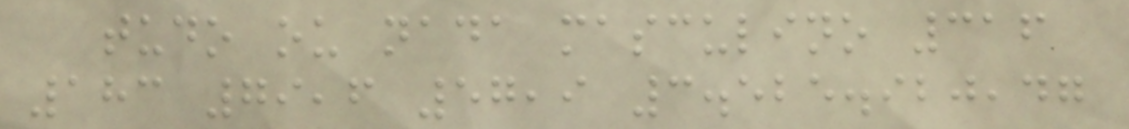tudo ou nada masculino 316
183 79,6 57,9 3.525.920,47
